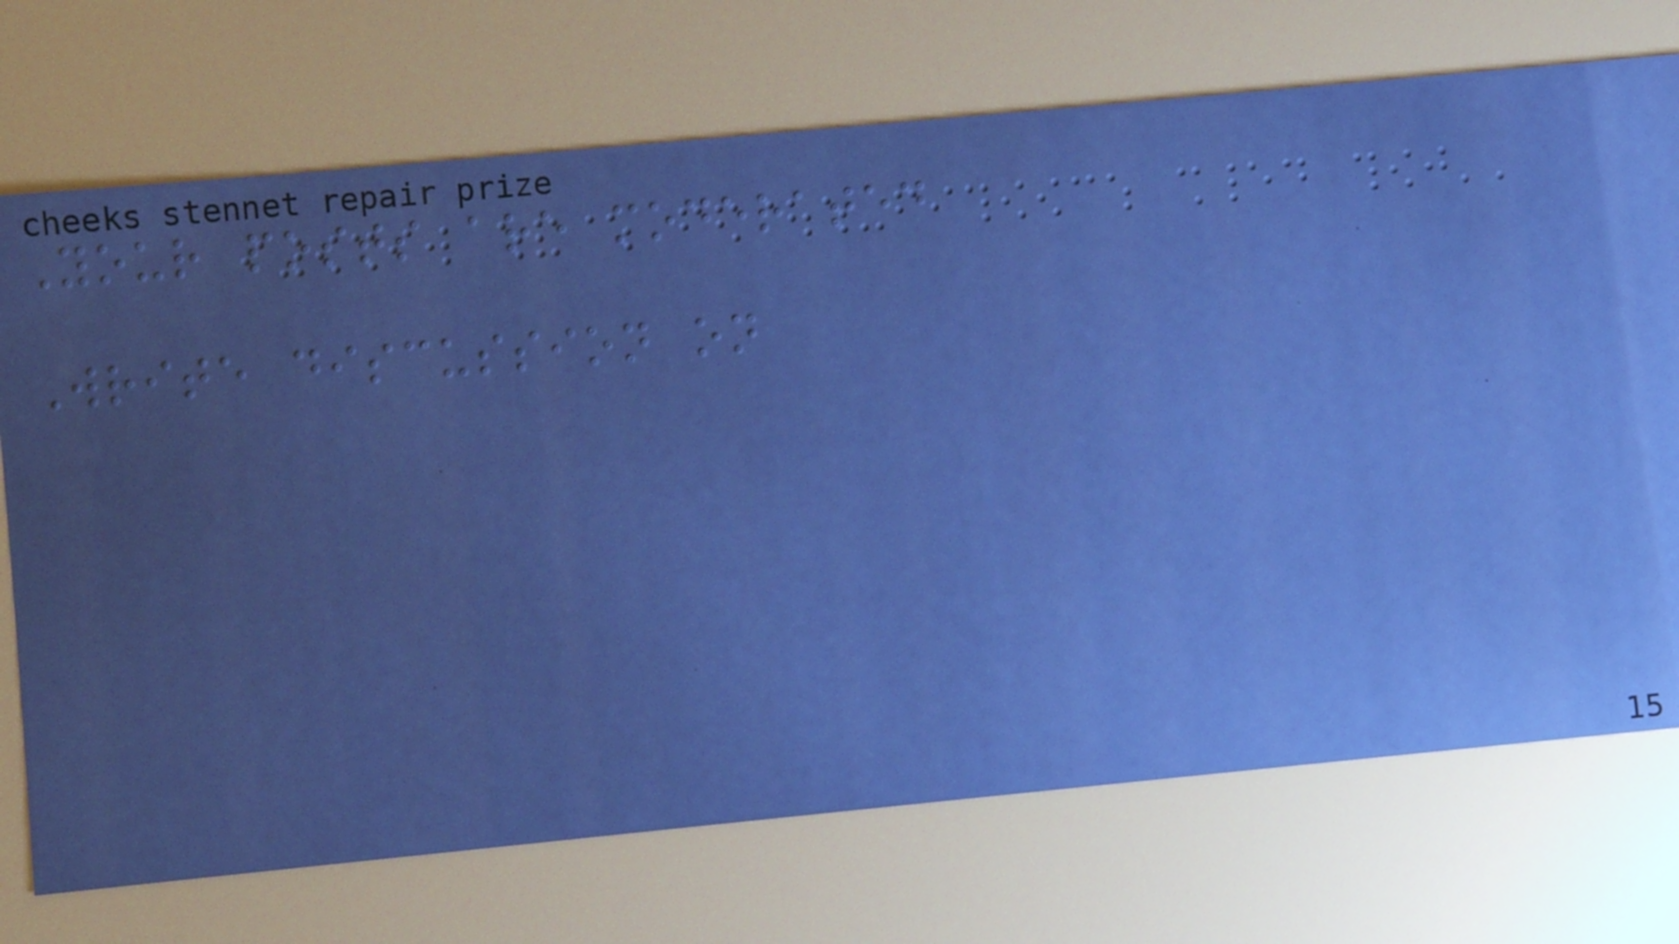Your posts are moderated
Write discussion on
